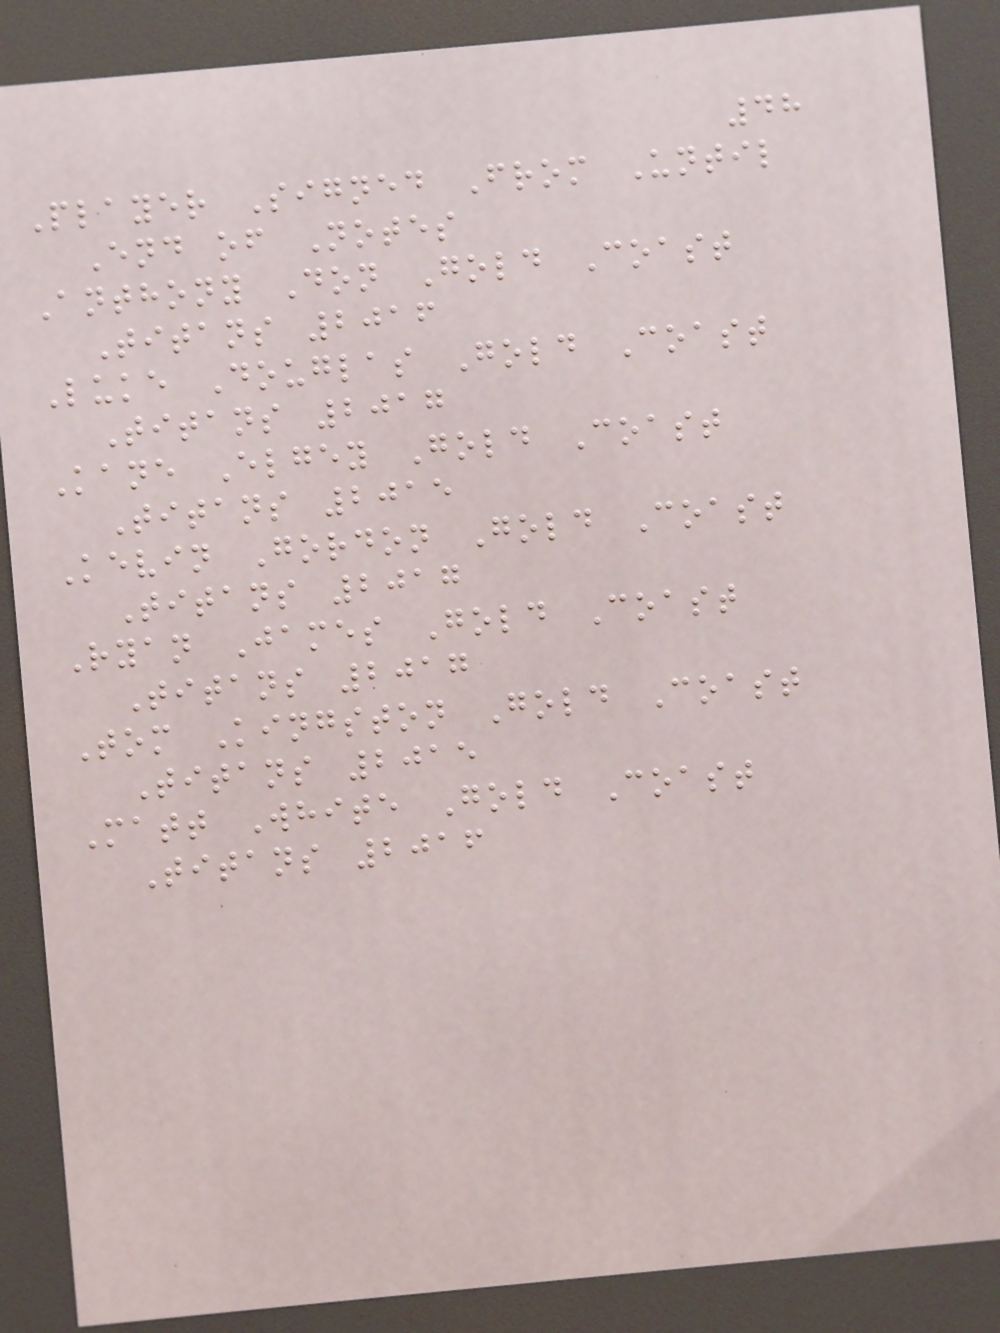48
Player Signed From Until
End of Notes
Anthony Don Gold Coast
Titans 2016
Luke Douglas Gold Coast
Titans 2017
Kane Elgey Gold Coast
Titans 2015
Kevin Gordon Gold Coast
Titans 2017
Ryan James Gold Coast
Titans 2017
Tom Kingston Gold Coast
Titans 2015
Matt White Gold Coast
Titans 2016
